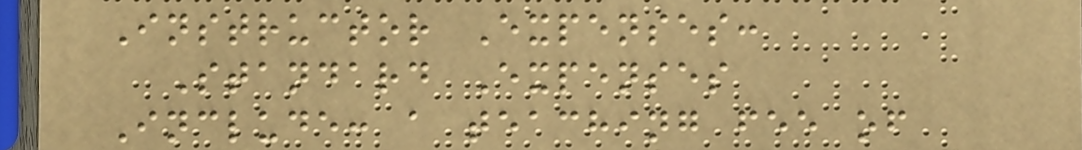Instructor Expenses:
Standard Expenses
Include: a teaching fee of
